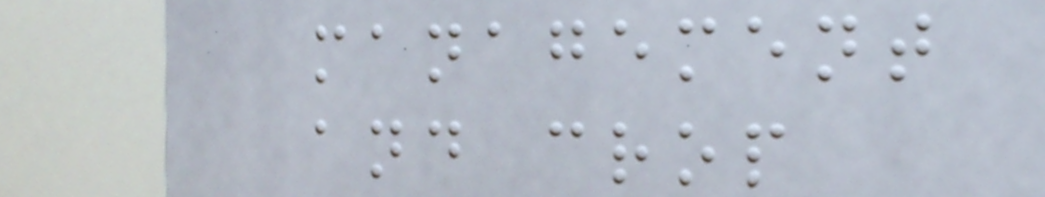management
and crop
